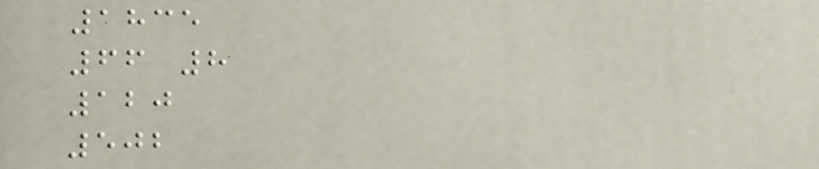1835
66 8
120
502
